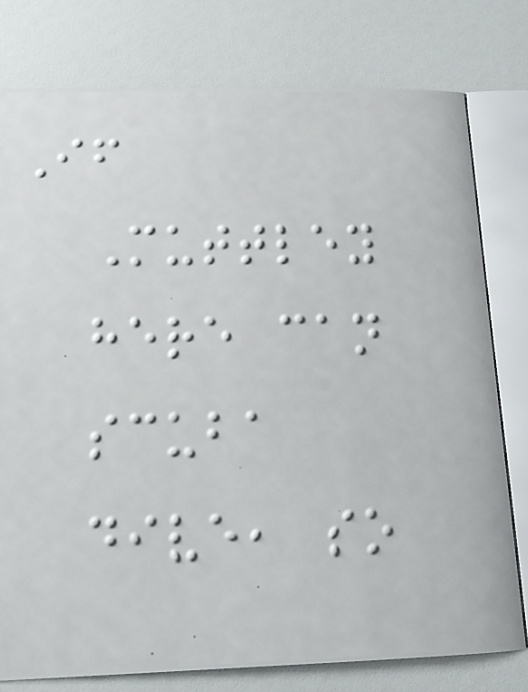If
Muttley
here can
scuba
dive, so
